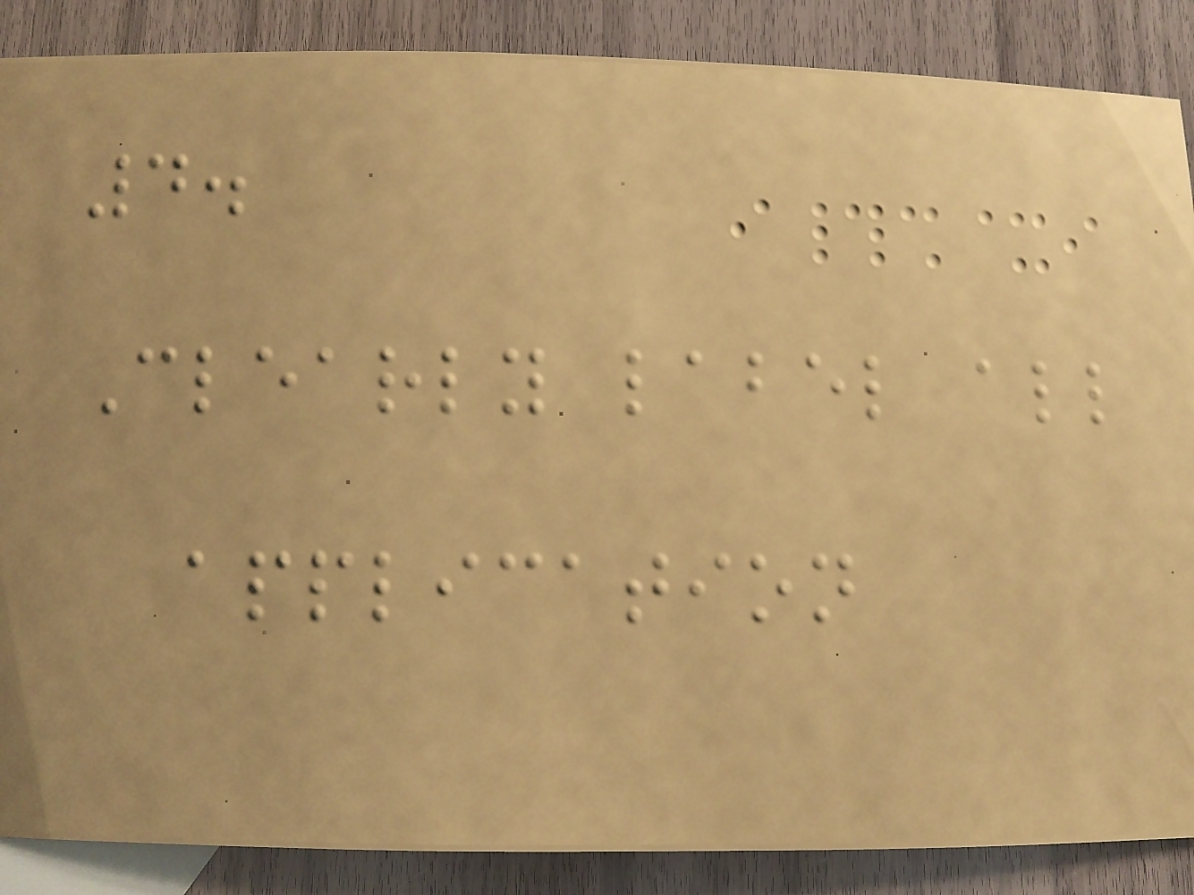4.
Clearly label all
application
